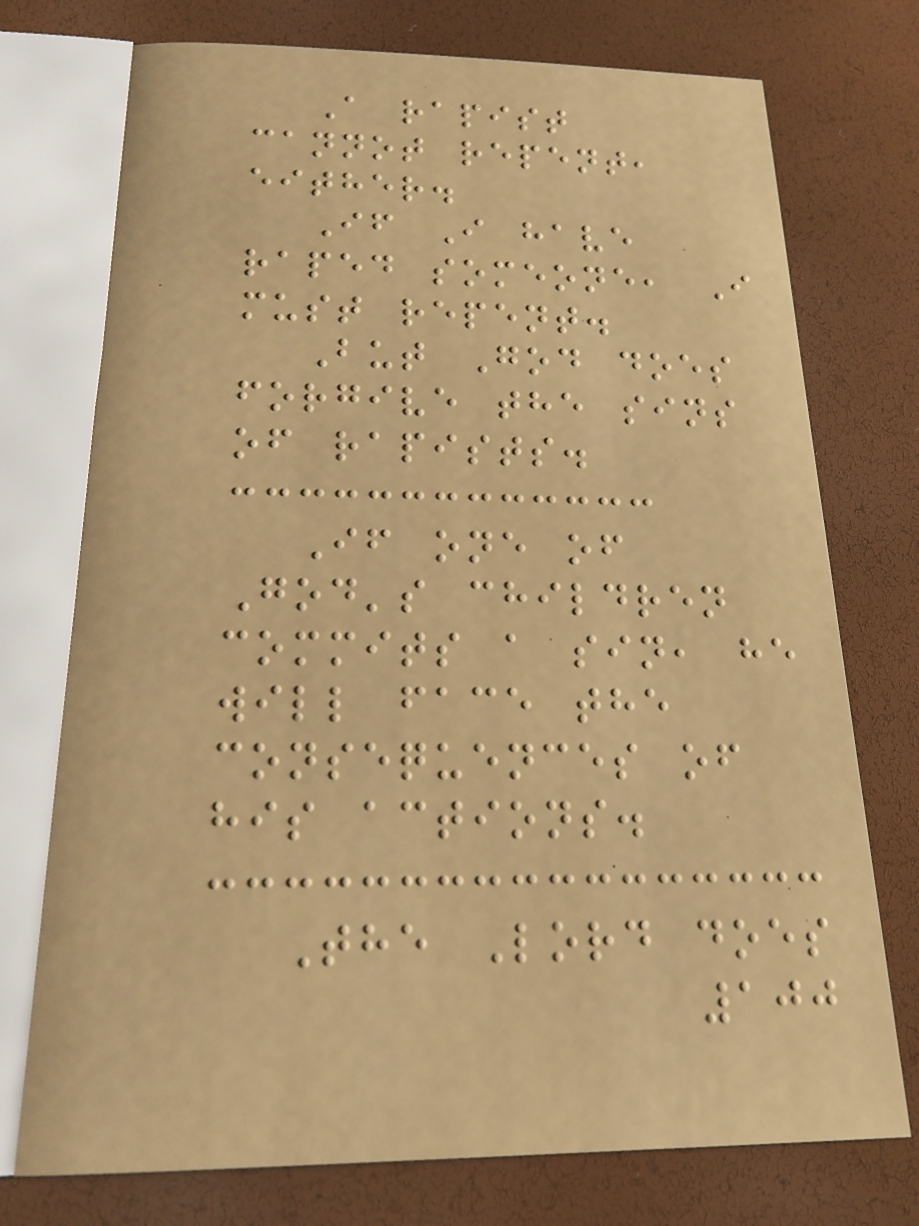A rapist
cannot repent,
either.
If I have
raped someone, I
must repent.
But God does
forgive the sins
of rapists.
If one of
God's children
commits a sin, he
will face the
consequences of
his actions.
The Lord does
100
